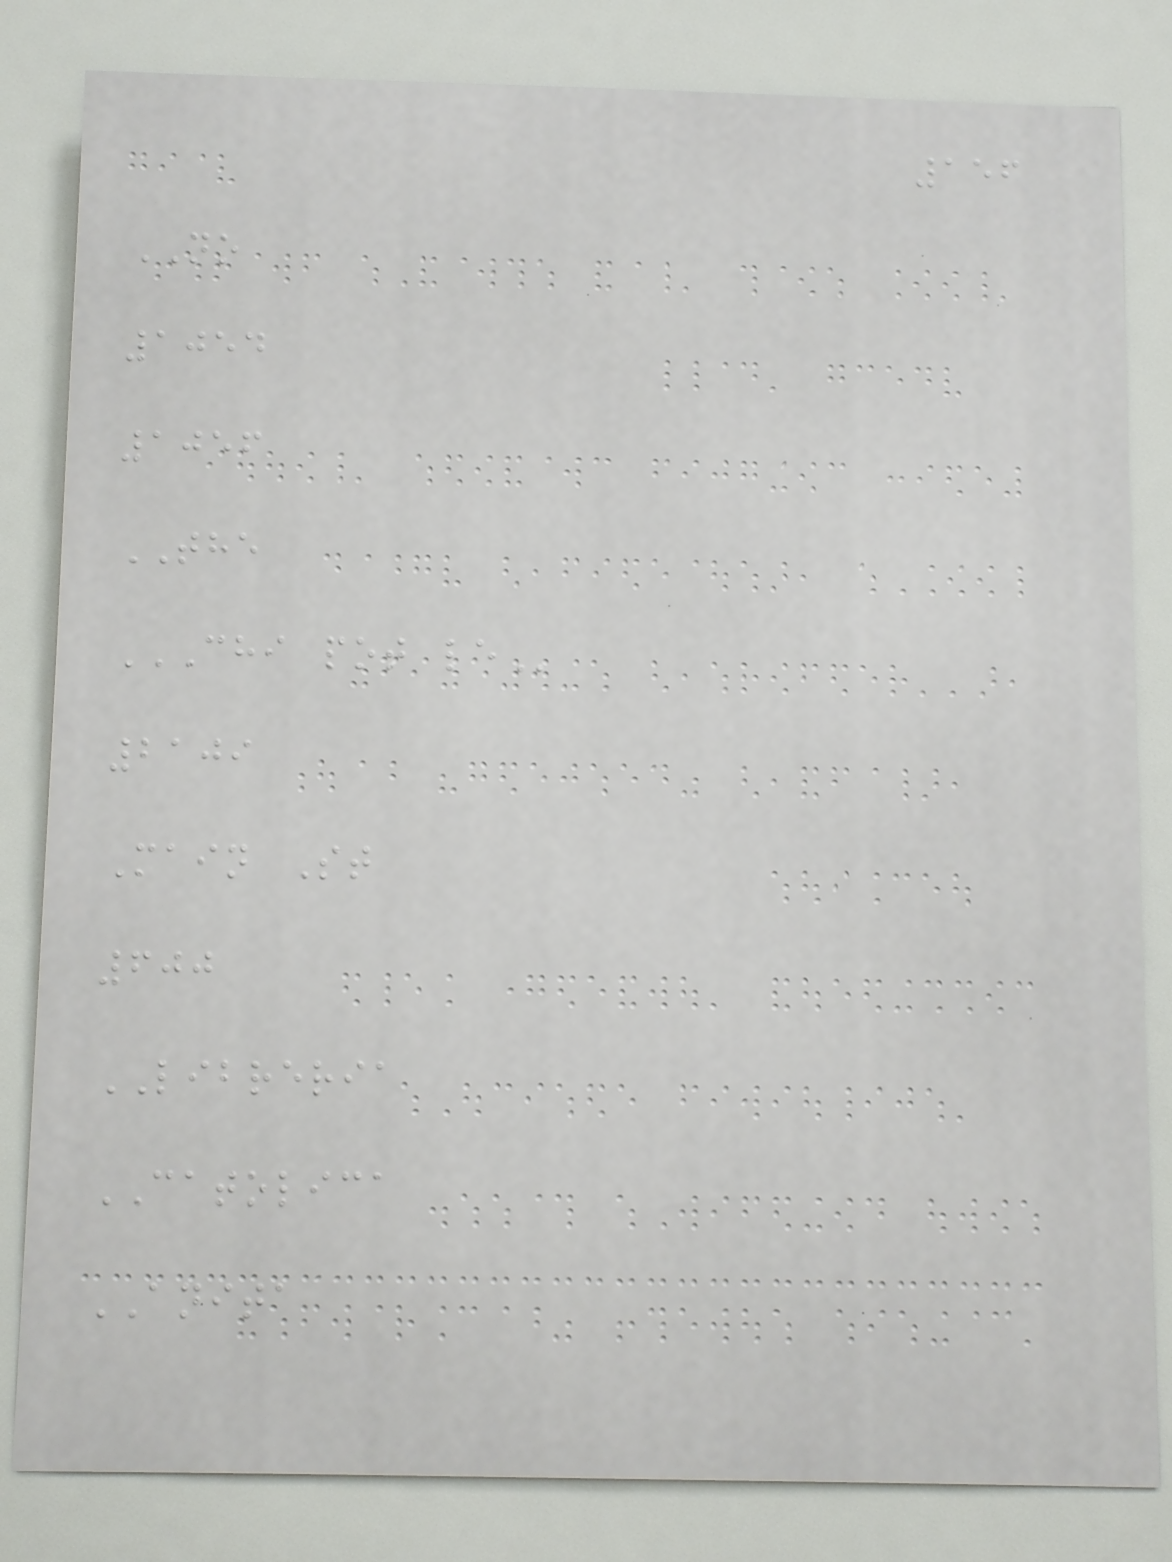156
NO
1054
1056
THE
CHI POT LE
2109
Main St
600
LIBRERIA
CATOLICA
ANITA
